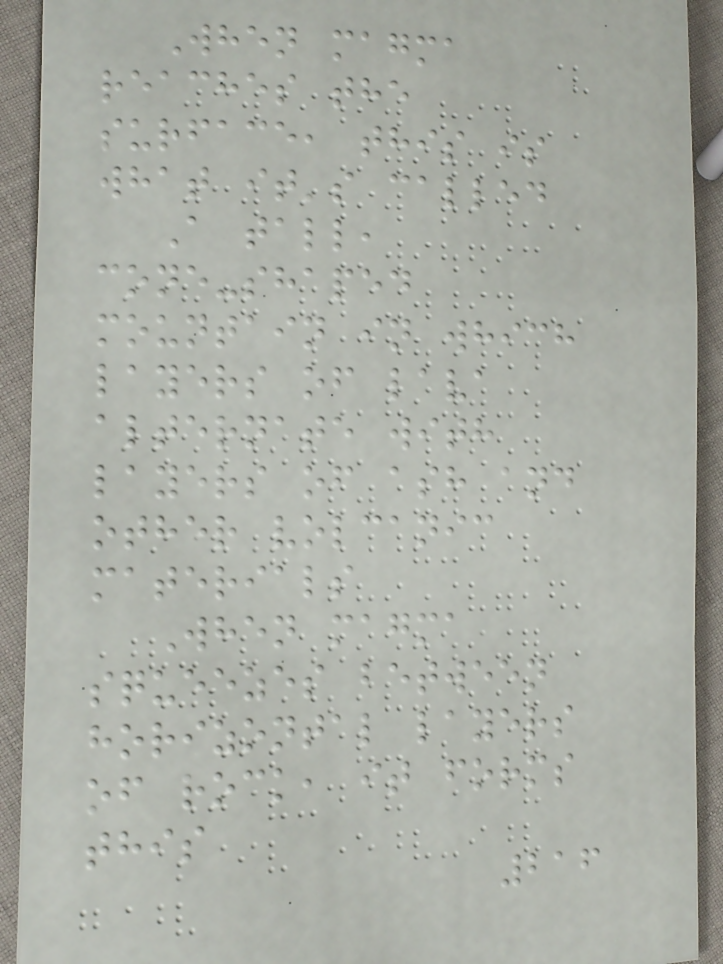When magma
reaches the
surface, this is
what it's called
A tall,
cone-shaped
mountain in which
layers of lava
alternate with
layers of ash and
other volcanic
materials
When magma
squeezes between
horizontal layers
of rock, it forms
this
216
